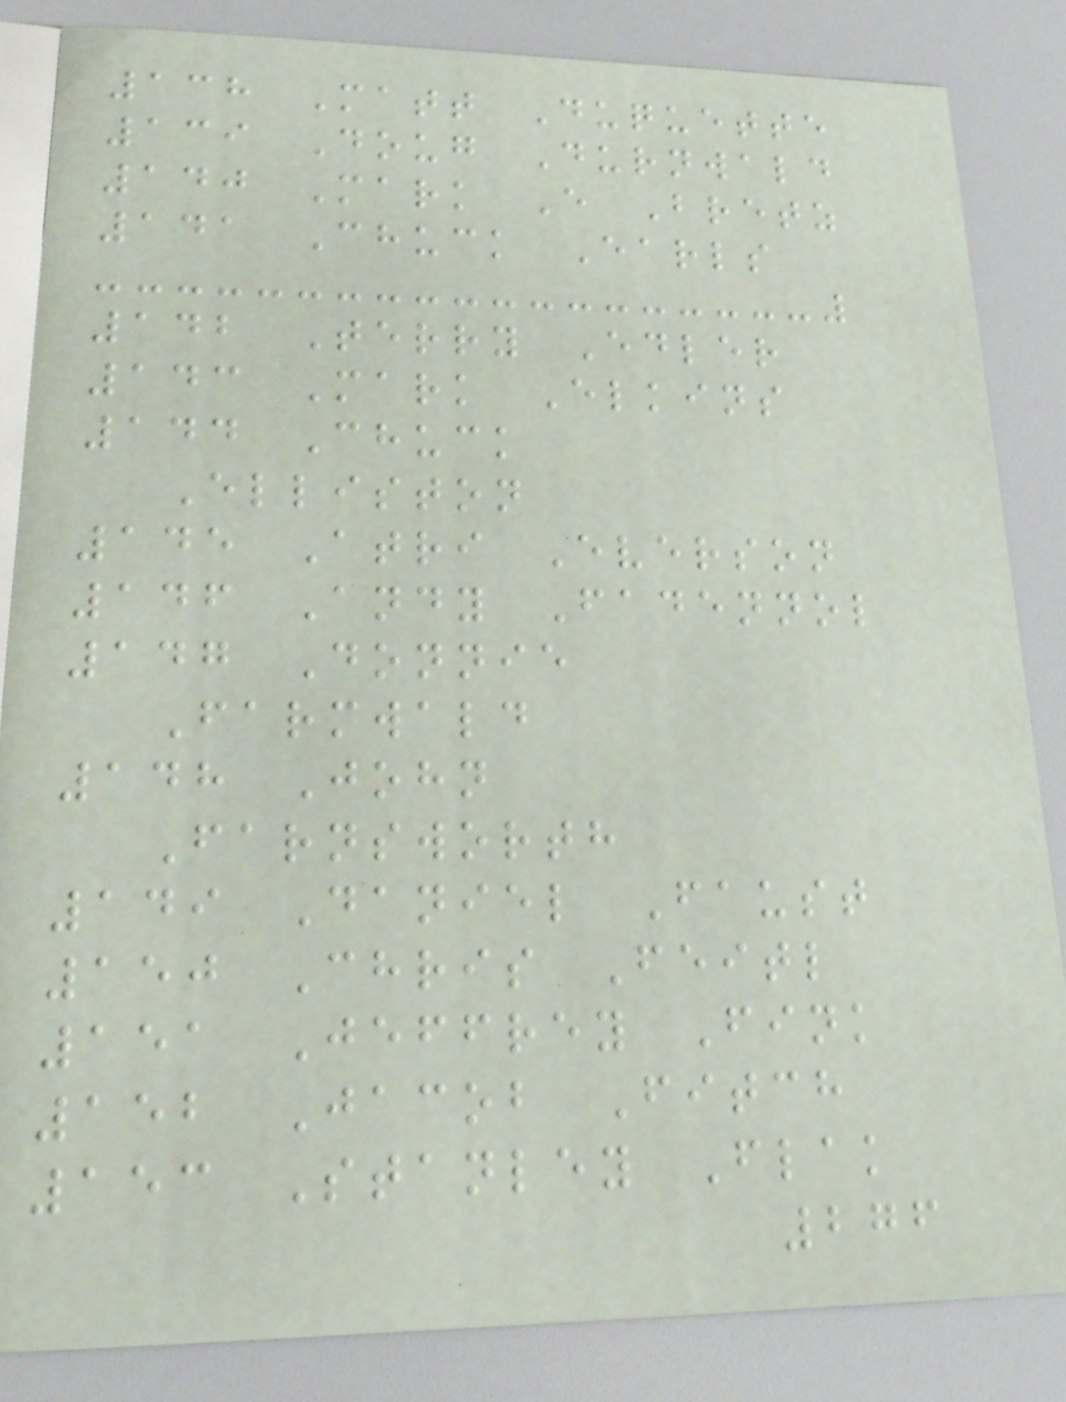138 Matt Duquette
139 Doug Durnwald
140 Mark E Bretz
141 Chuck Earls
142 Terry Edler
143 Mark Elkins
144 Chuck
Elliston
145 Atri Everson
146 Andy Fadennol
147 Donnie
Farmwald
148 John
Farnsworth
149 Daniel Faust
150 Chris Feitl
151 Jeffrey Fink
152 Jacob Fitch
153 Stanley Flak
276
